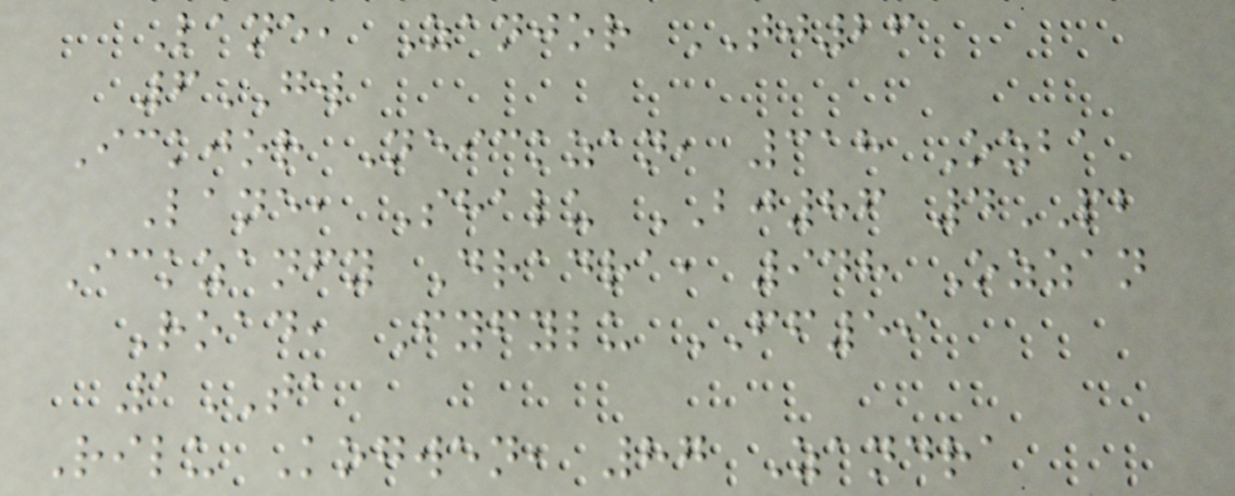Lane, Zanjor TJ26
6GW
Ickjor Neickzan, 318 Ozba
Lane, Shalu BJ86 4PB
Ickzanfy Dradra, 948 Ozzan
Road, Fyfylu FF59
1TA
Rilu Kogwen, 87 Zandra
